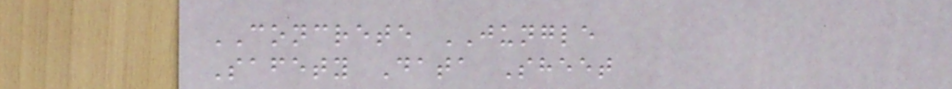CONCRETE JUNGLE
Safety Data Sheet
